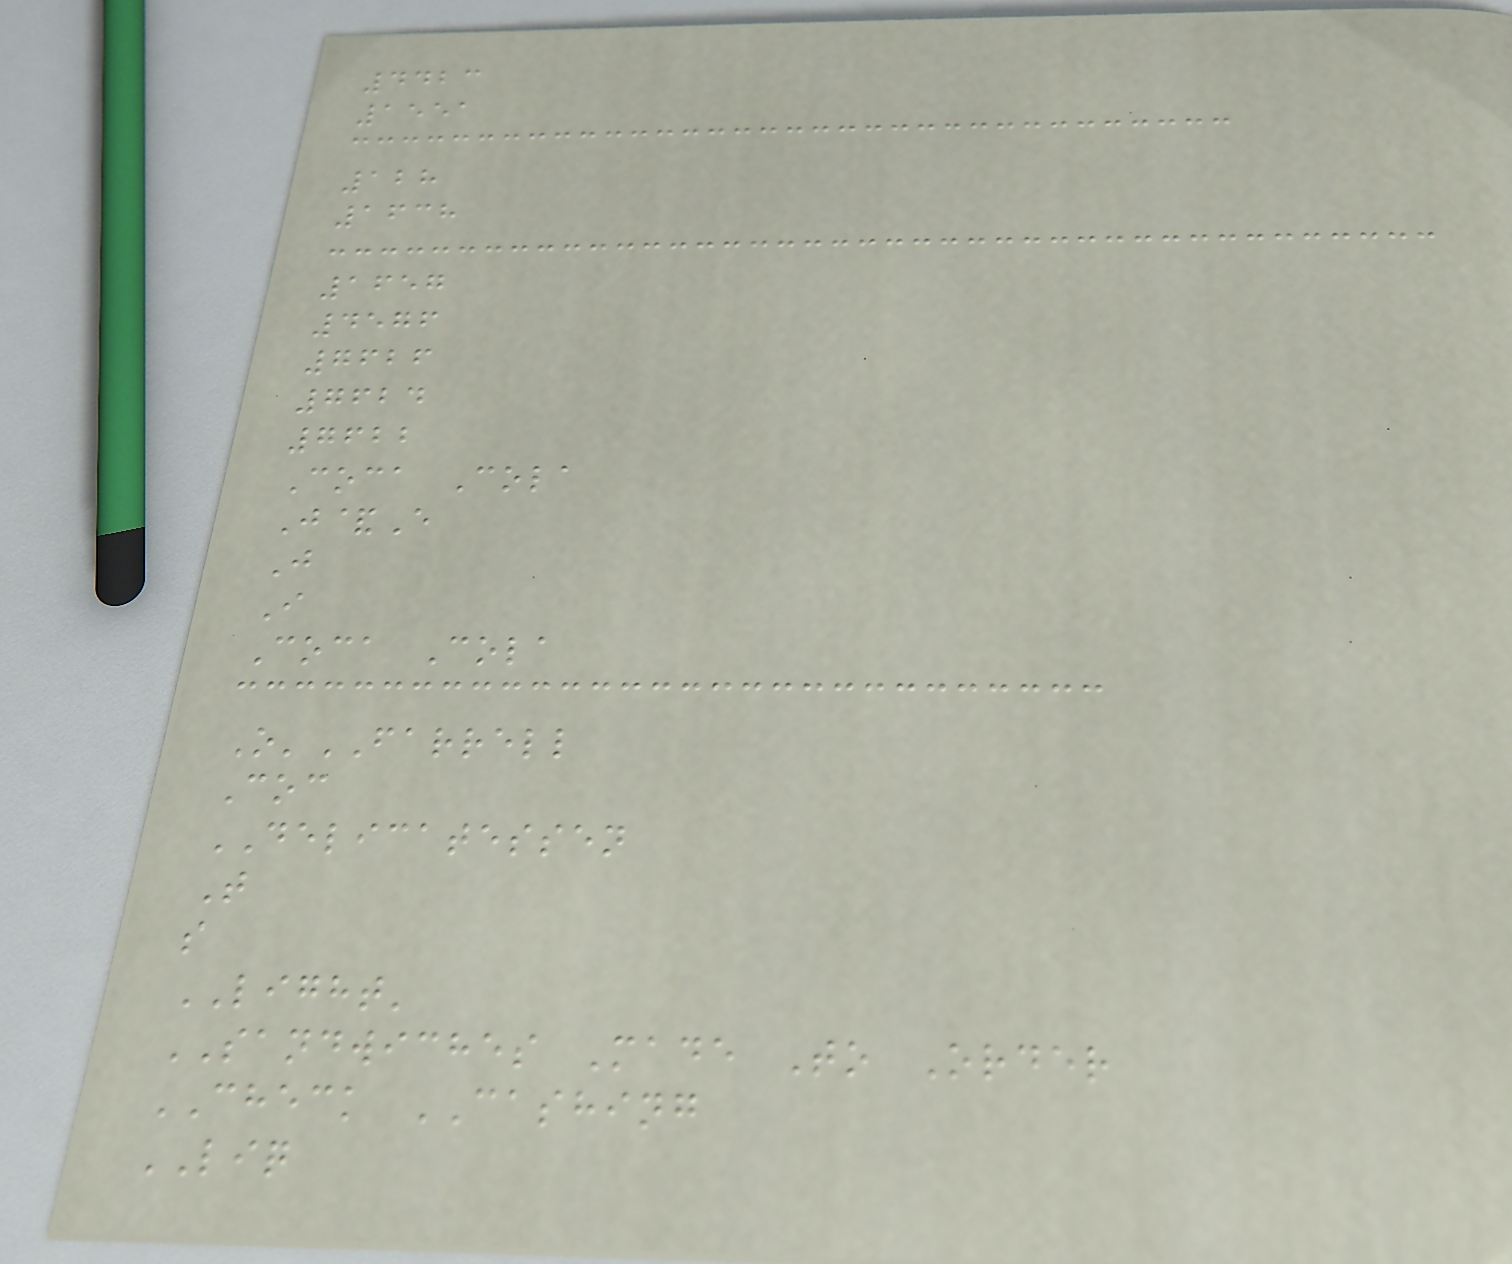4423
1551
128
1638
1657
4576
7626
7624
7622
Coca Cola
J&E
J
I
Coca Cola
O'FARRELL
Coc
DELICATESSEN
T
s
LIGHT'
SANDWICHES Made To Order
CHECK CASHING
LIQ
